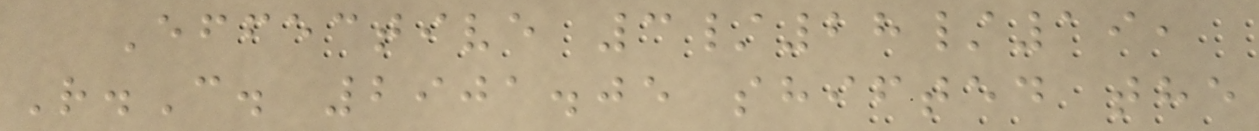Effective 3/28/19,
R.C. 2901.05 shifted the
